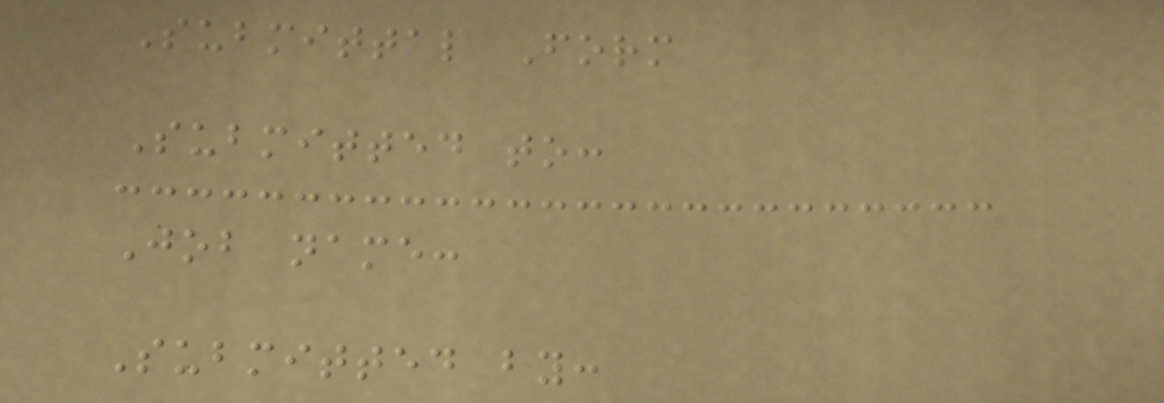Submittal Form
Submitted to:
Job name:
Submitted by:
